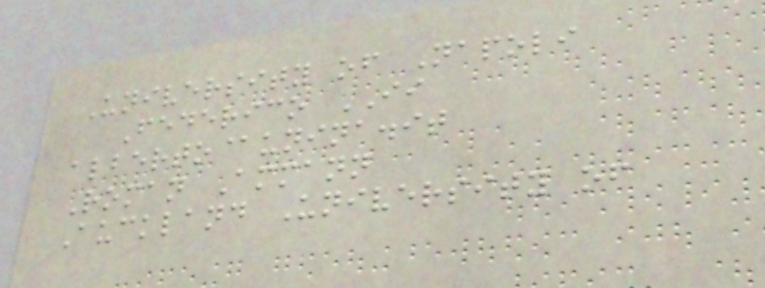University of Napoli
Federico II
alberto@unina.it
Roman Ammann
Auckland University of
